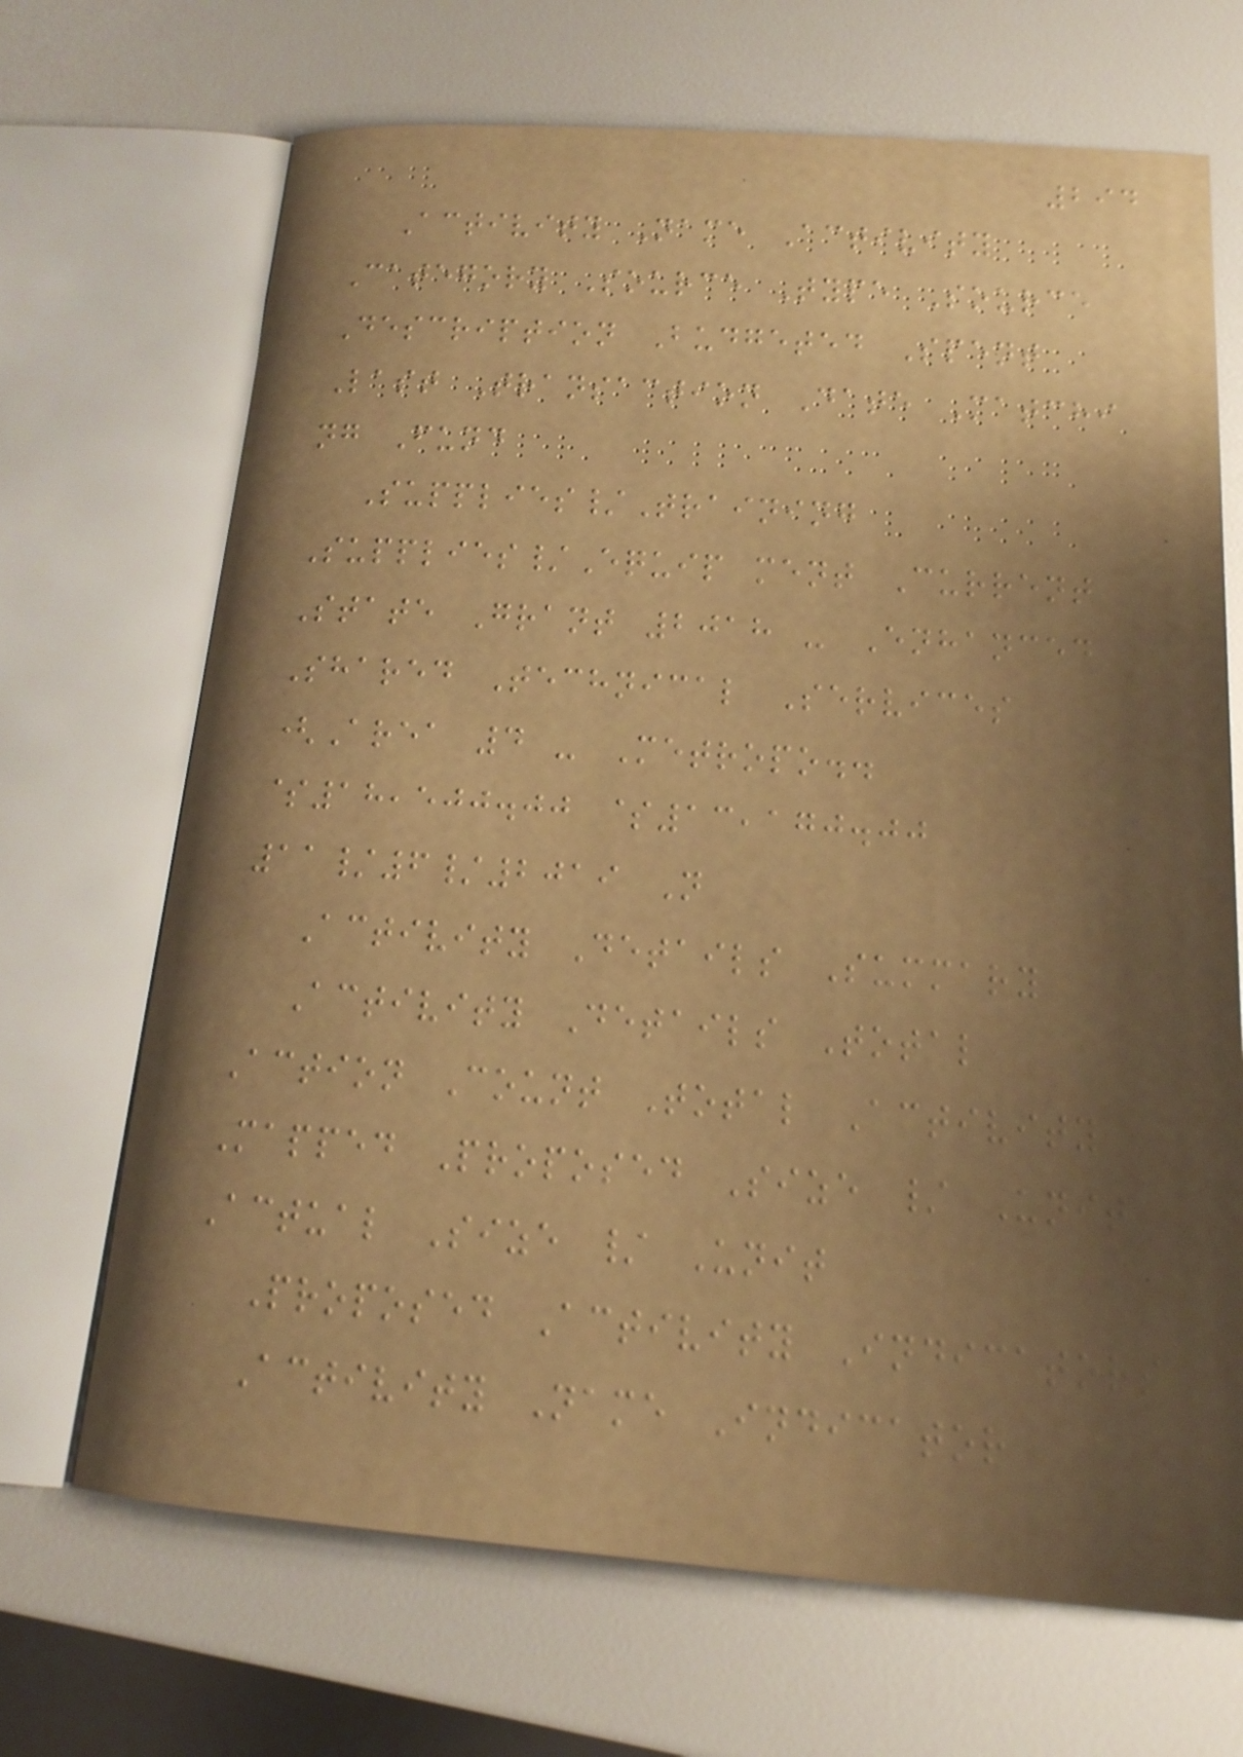294
Activity Name Activity
Category Source Type Source
Description Budgeted Spent
Last Transaction Date Matchi
ng Fund
Supplies/Training
Supplies/Equip ment Current
State Grant 2018 - Enhanced
Shared Technical Services
(Area 4 - Metropo..
$18,500.00 $13,170.00
11/6/2019 N
Activity Details Summary
Activity Details Total
Action Count Total Activity
Mapped Proposed Size / Unit
Actual Size / Unit
Proposed Activity Indicators
Activity Name Indicator
